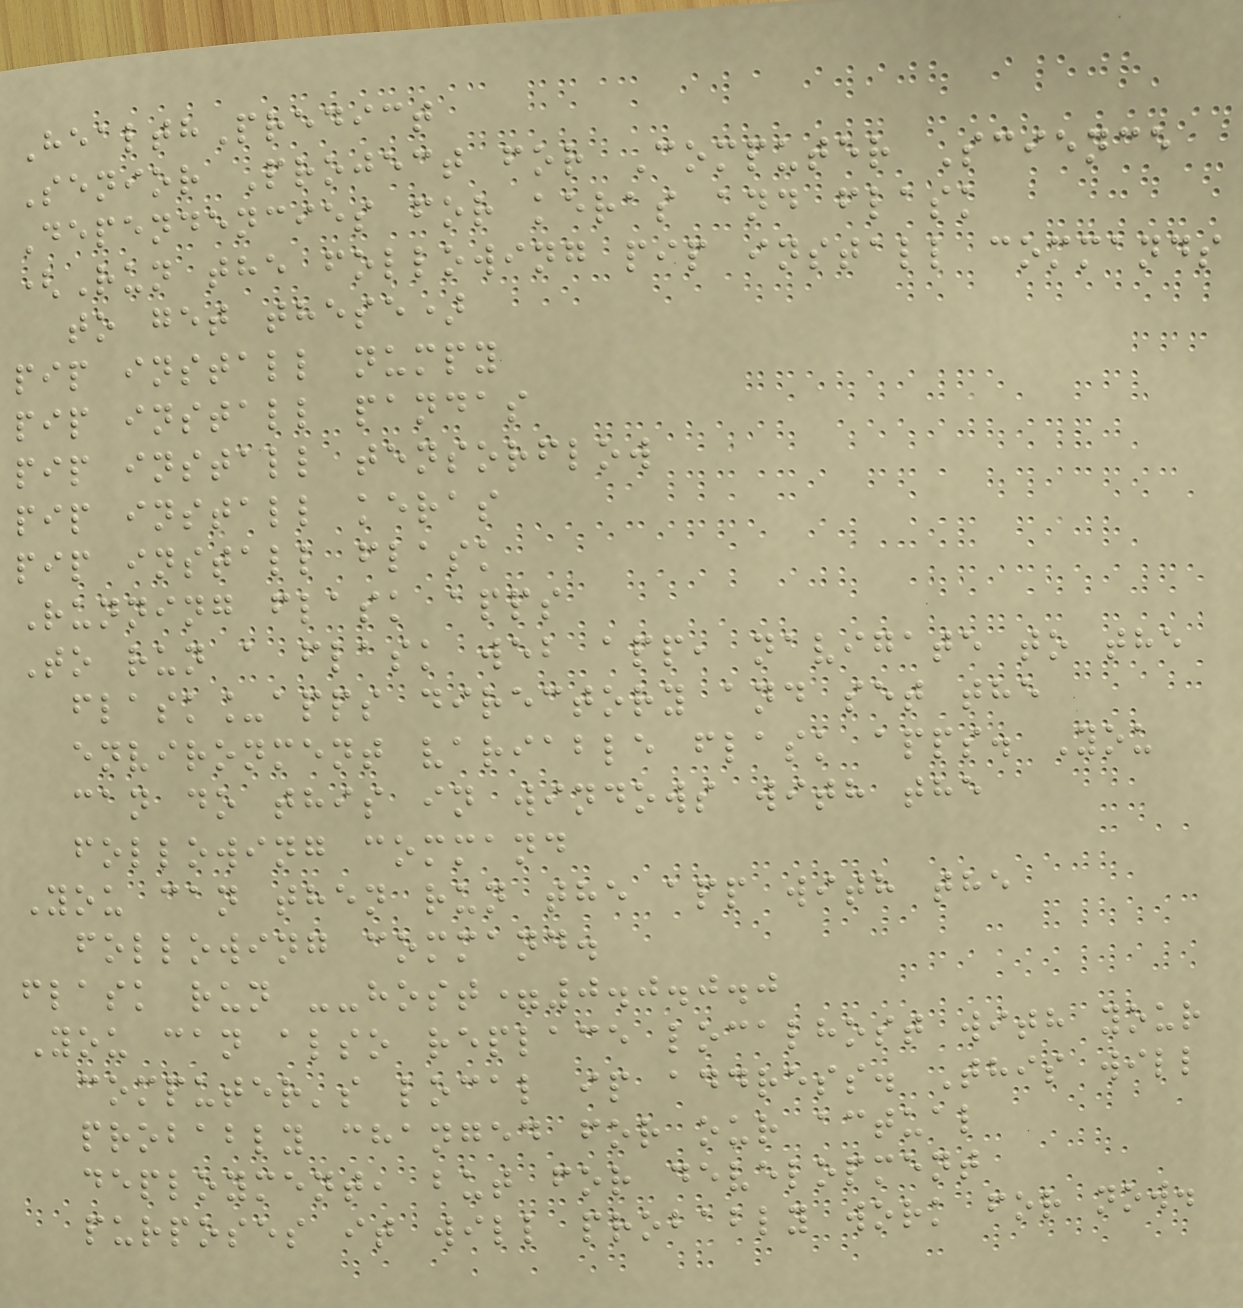HealthPredict
Senior Project for Computer Science
Dependencies for keras and flask
(Run the following pip install commands
to get these)
pip install numpy
pip install pandas
pip install tensorflow
pip install keras
pip install flask
Running flask apps
To run a flask web app, navigate to the
flask_apps directory and set the
environment variable flask apps. You
can do this in windows with the
following command
You can then run the app with the
following command.
flask run --host=0.0.0.0
You can also replace localhost with your
computer's local ip address. This will
probably changed for our actual
deployment, but for development
purposes it will probably work for now.
